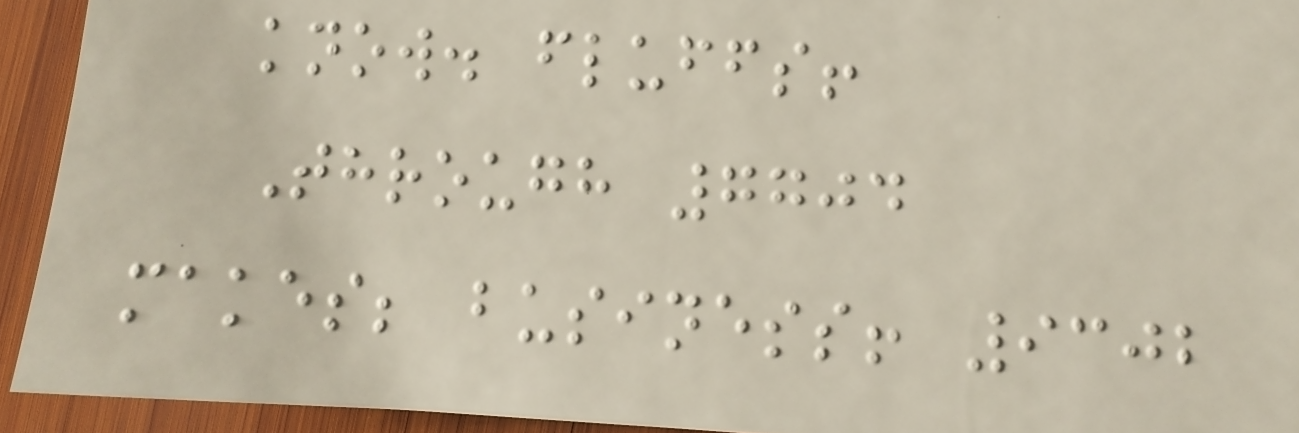know. fluffs!
Through 7704
makes; business! 9302
